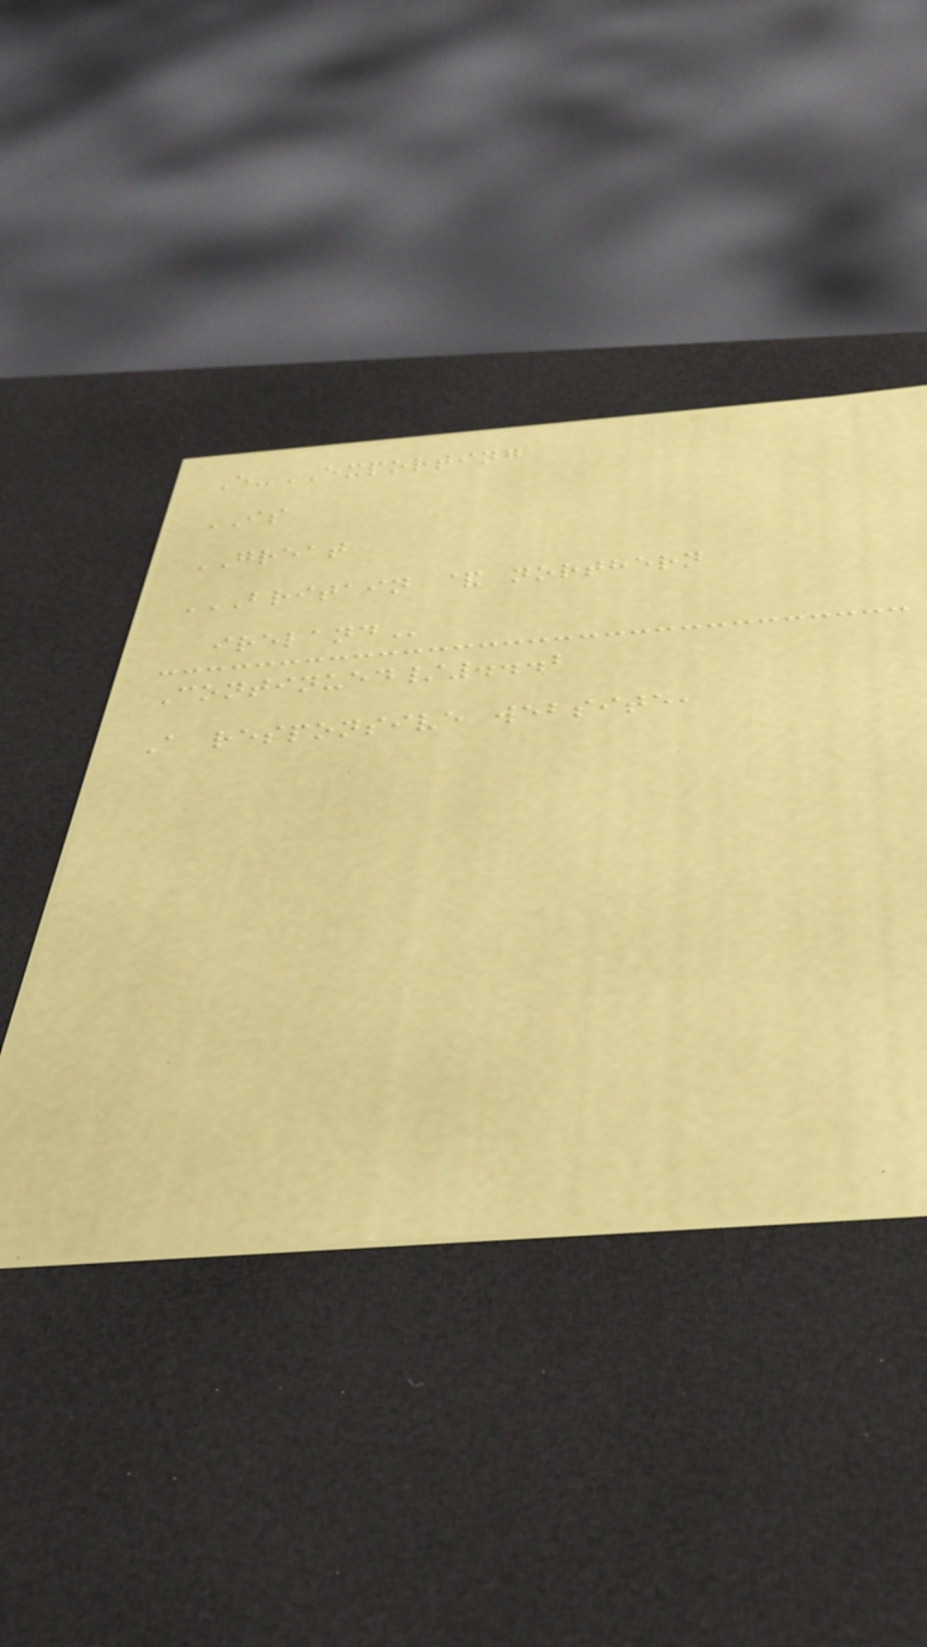E-EXPORTING
IS
GREAT
BRITAIN & NORTHERN
IRELAND
Continued/...2
A responsive website,
